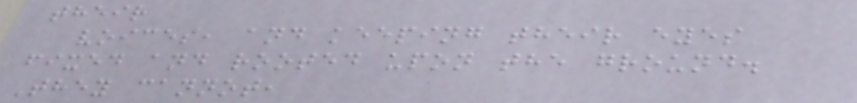their
voices, and keeping their eyes
fixed and rooted upon the ground.
They cannot,
